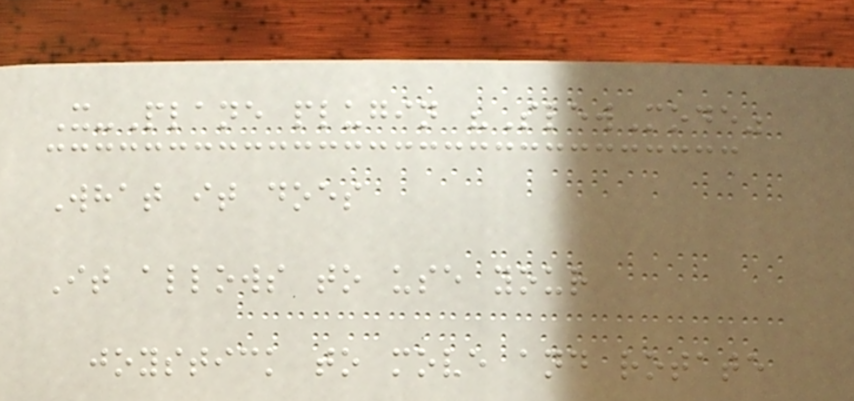X-Plane plugin "SlewMode"
What it does
It allows to use your
joystick to move and rotate
